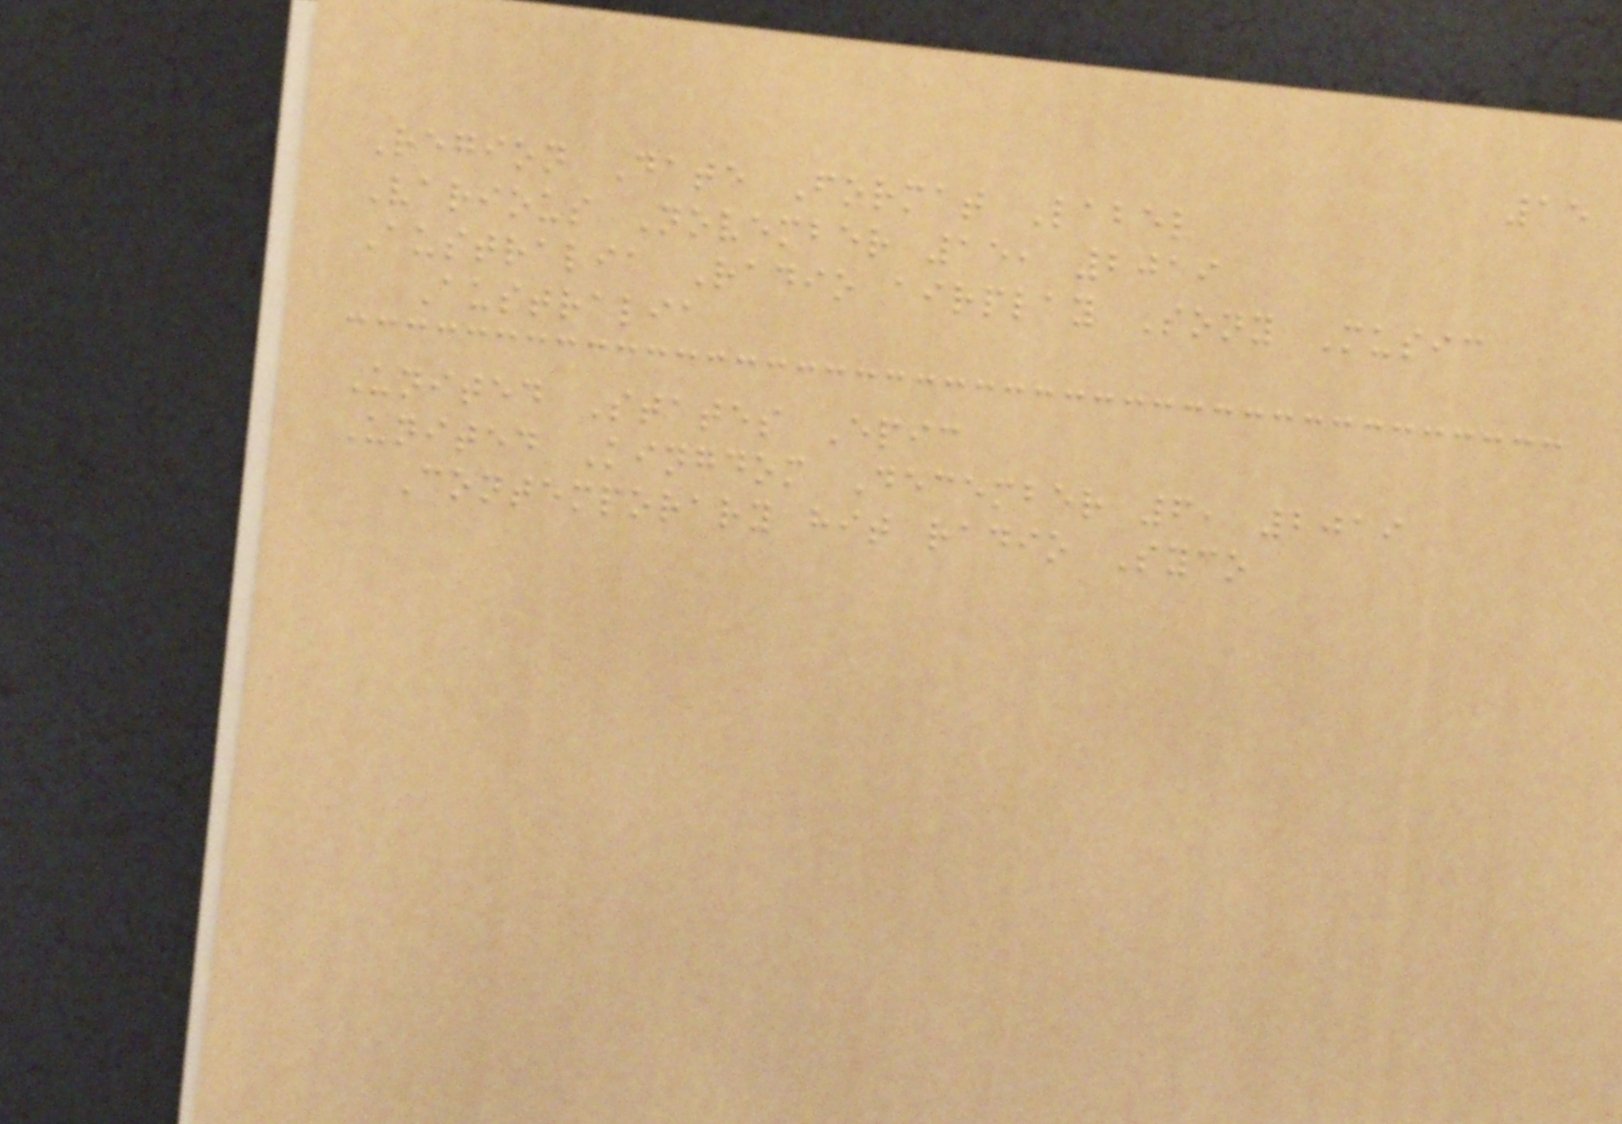15
Region Date Format Label
Various November 15, 2019
Australia Radio airplay Sony Music
Australia
United States Epic
United Kingdom December 6, 2019
Contemporary hit radio Syco
